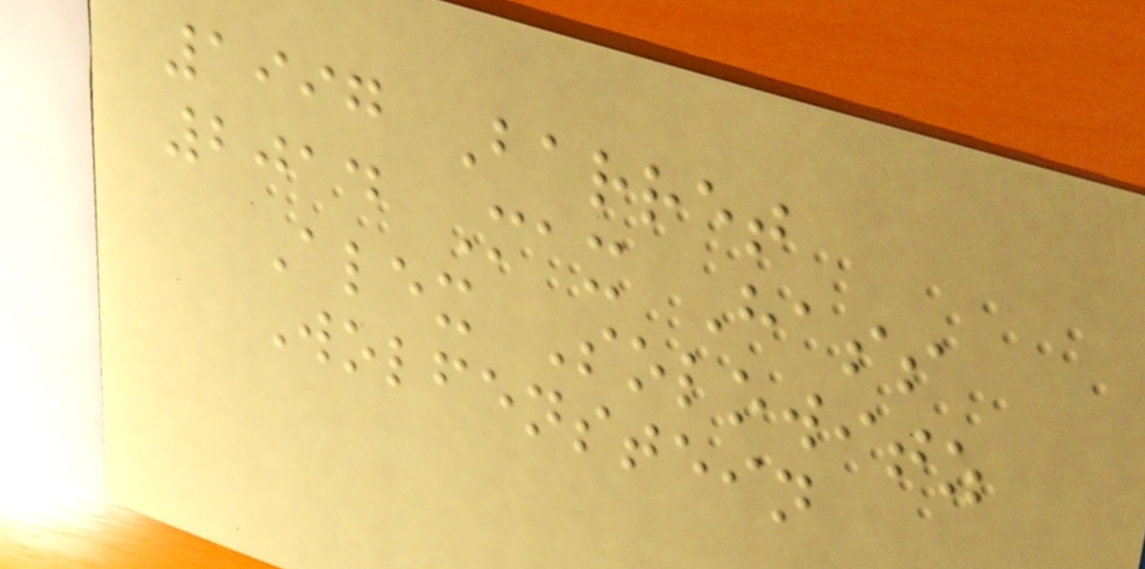1997 Barret
2014 Max Hass
Alex Solowitz
Wolfenstein
